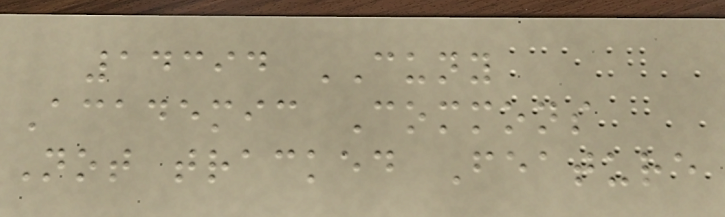14394 CUNY
Academic Commons
Not tracked Feature
